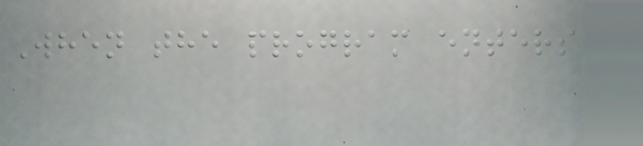When the program enters
